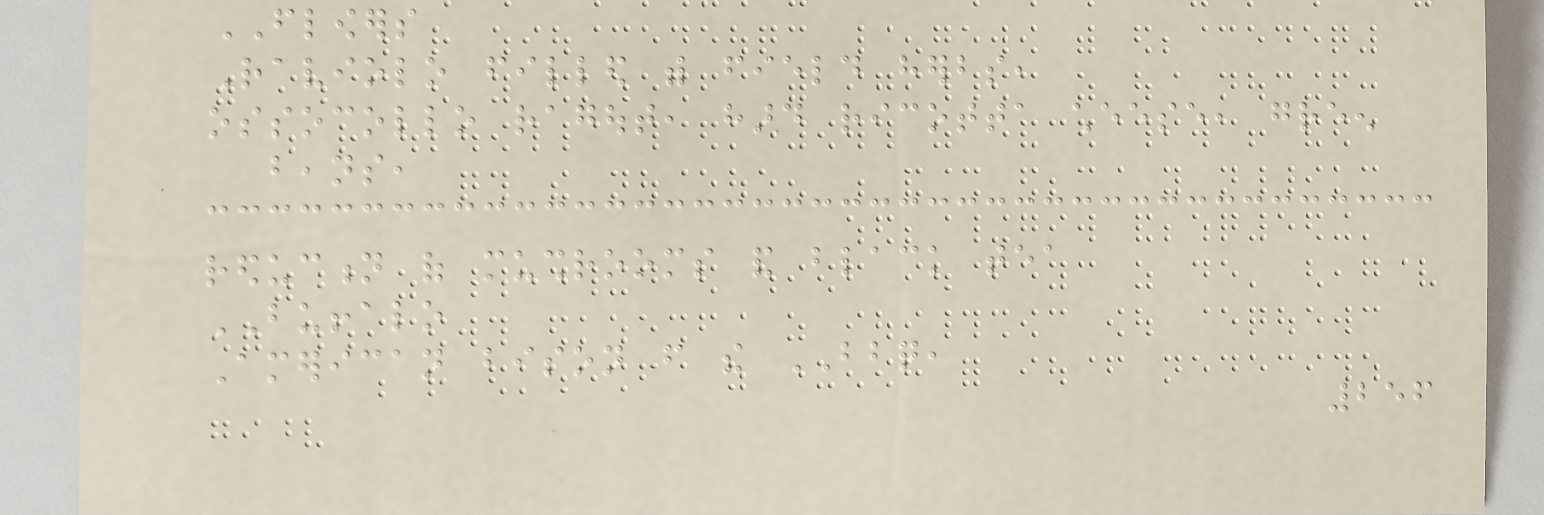FLOWERS
Raviolo filled with field herbs,
ossocollo ragout, hard ricotta cheese, green
beans,
reduction of mushrooms and black tea
BUFFALO
American bison from the BBQ,
256
